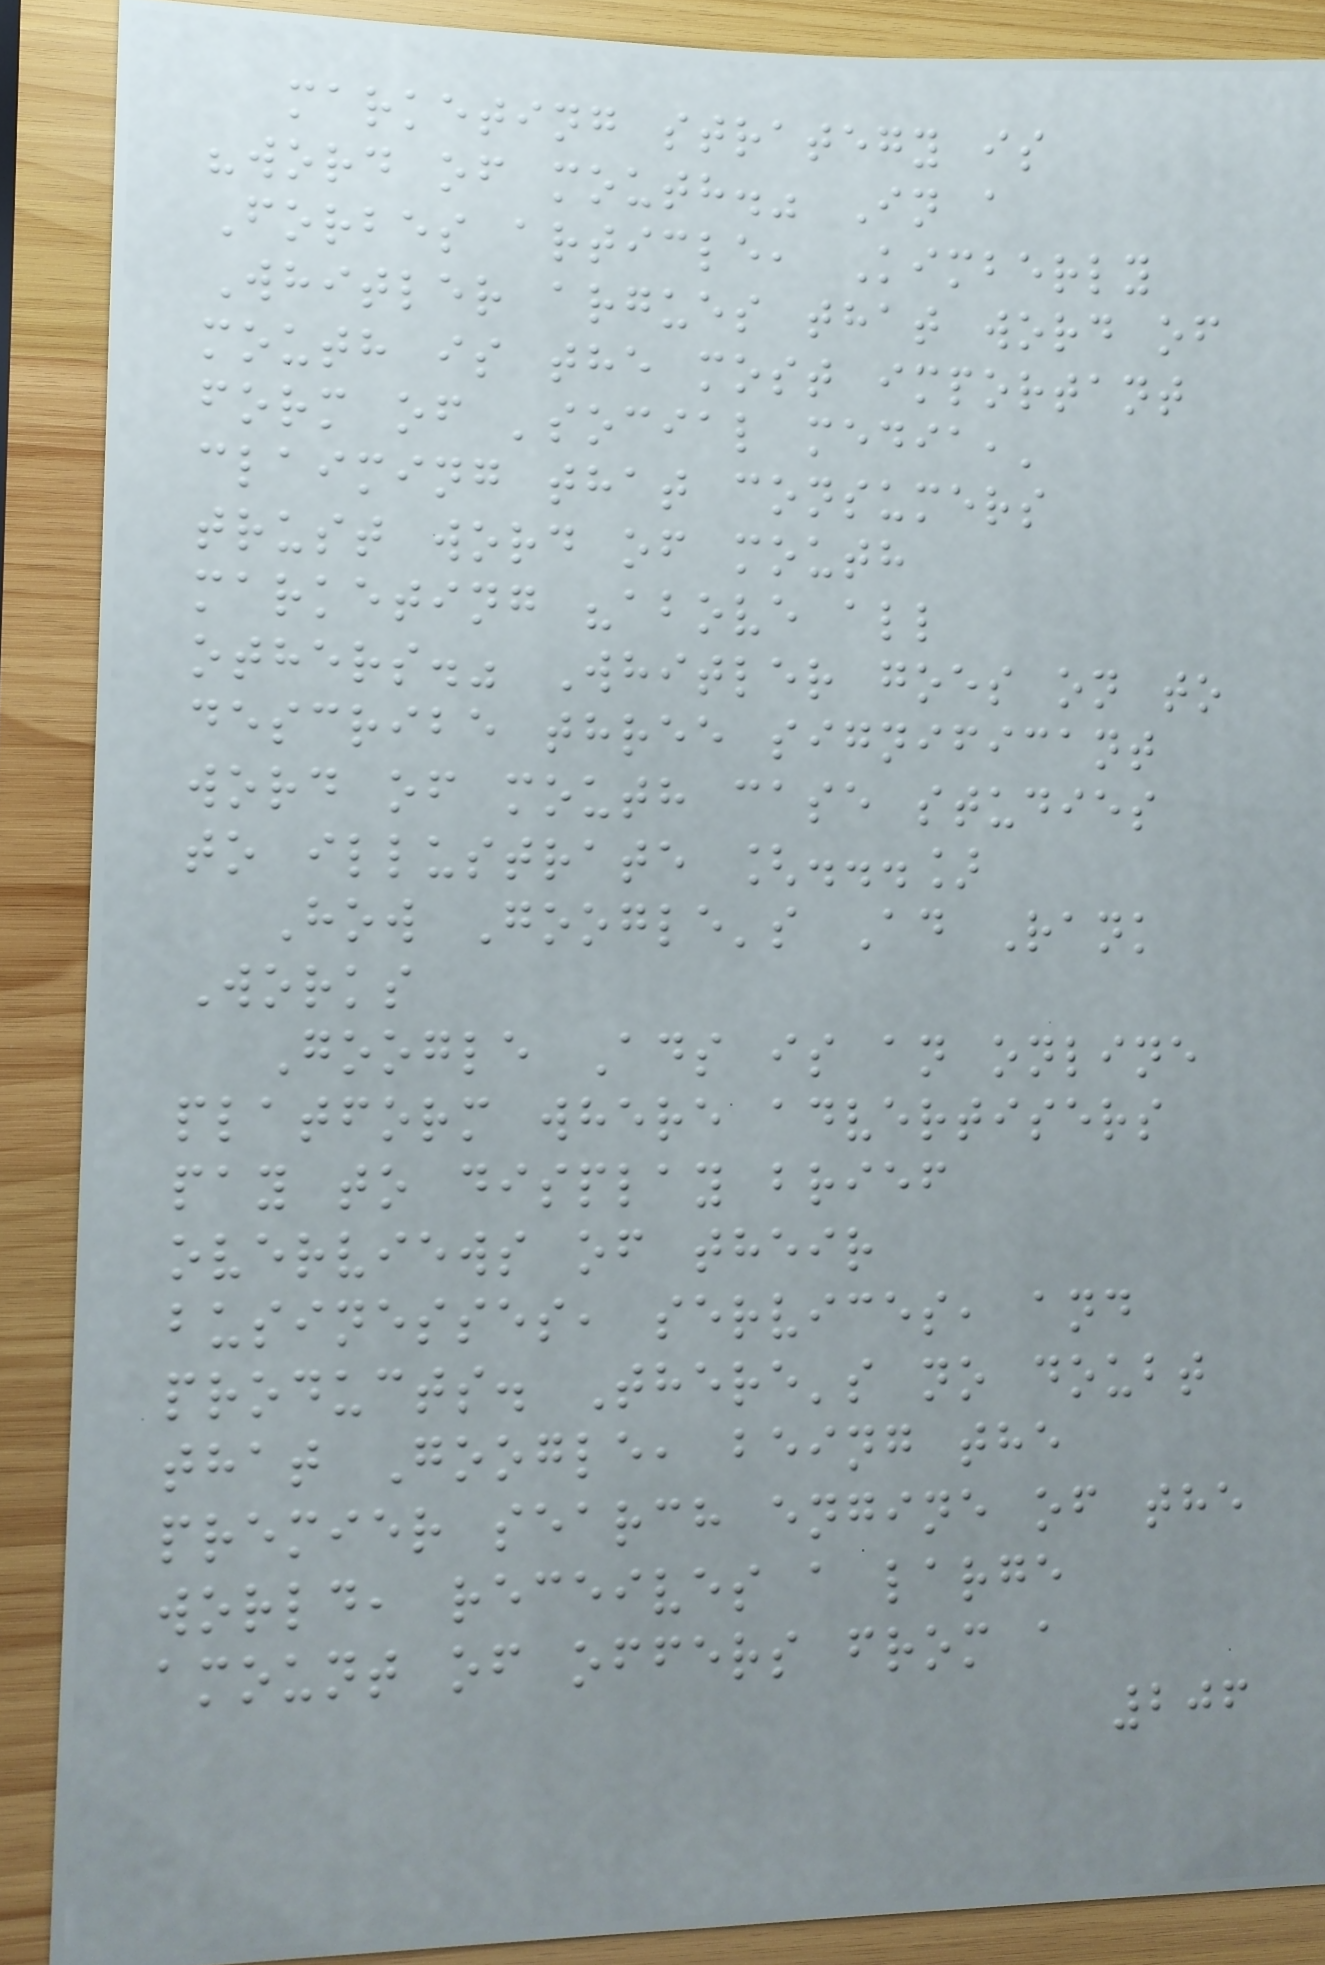marketing strategy is
"word of mouth." In a
Forbes article, Kimberly
Whitler argues that word of
mouth is the most important
form of 'social media,'
claiming that consumers
trust word of mouth
marketing "above all
others." Whitler goes on to
describe three significant
word of mouth case studies
to illustrate [...]
How Google's Ad Rank
Works
Google Ads is an online
platform where advertisers
pay to display brief
overviews of their
businesses, services, and
products. There's no doubt
that Google, being the
premier search engine of the
world, receives a large
amount of offers from a
206
